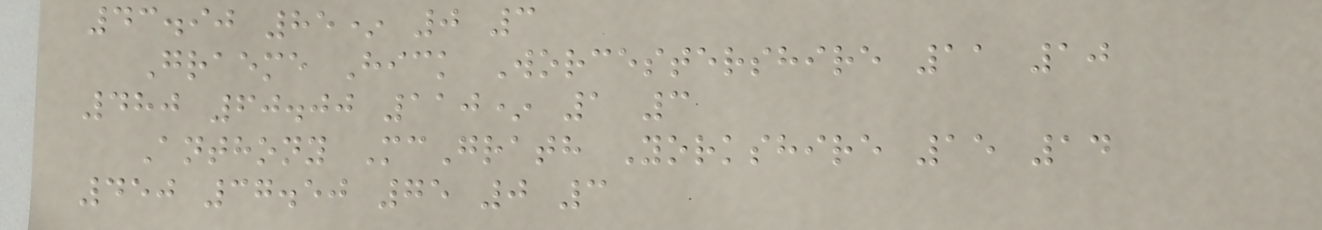43.90 85* 0 3
Graeme Hick Worcestershire 11 10
480 60.00 110* 1 3
Anthony McGrath Yorkshire 15 14
450 37.50 75 0 3
